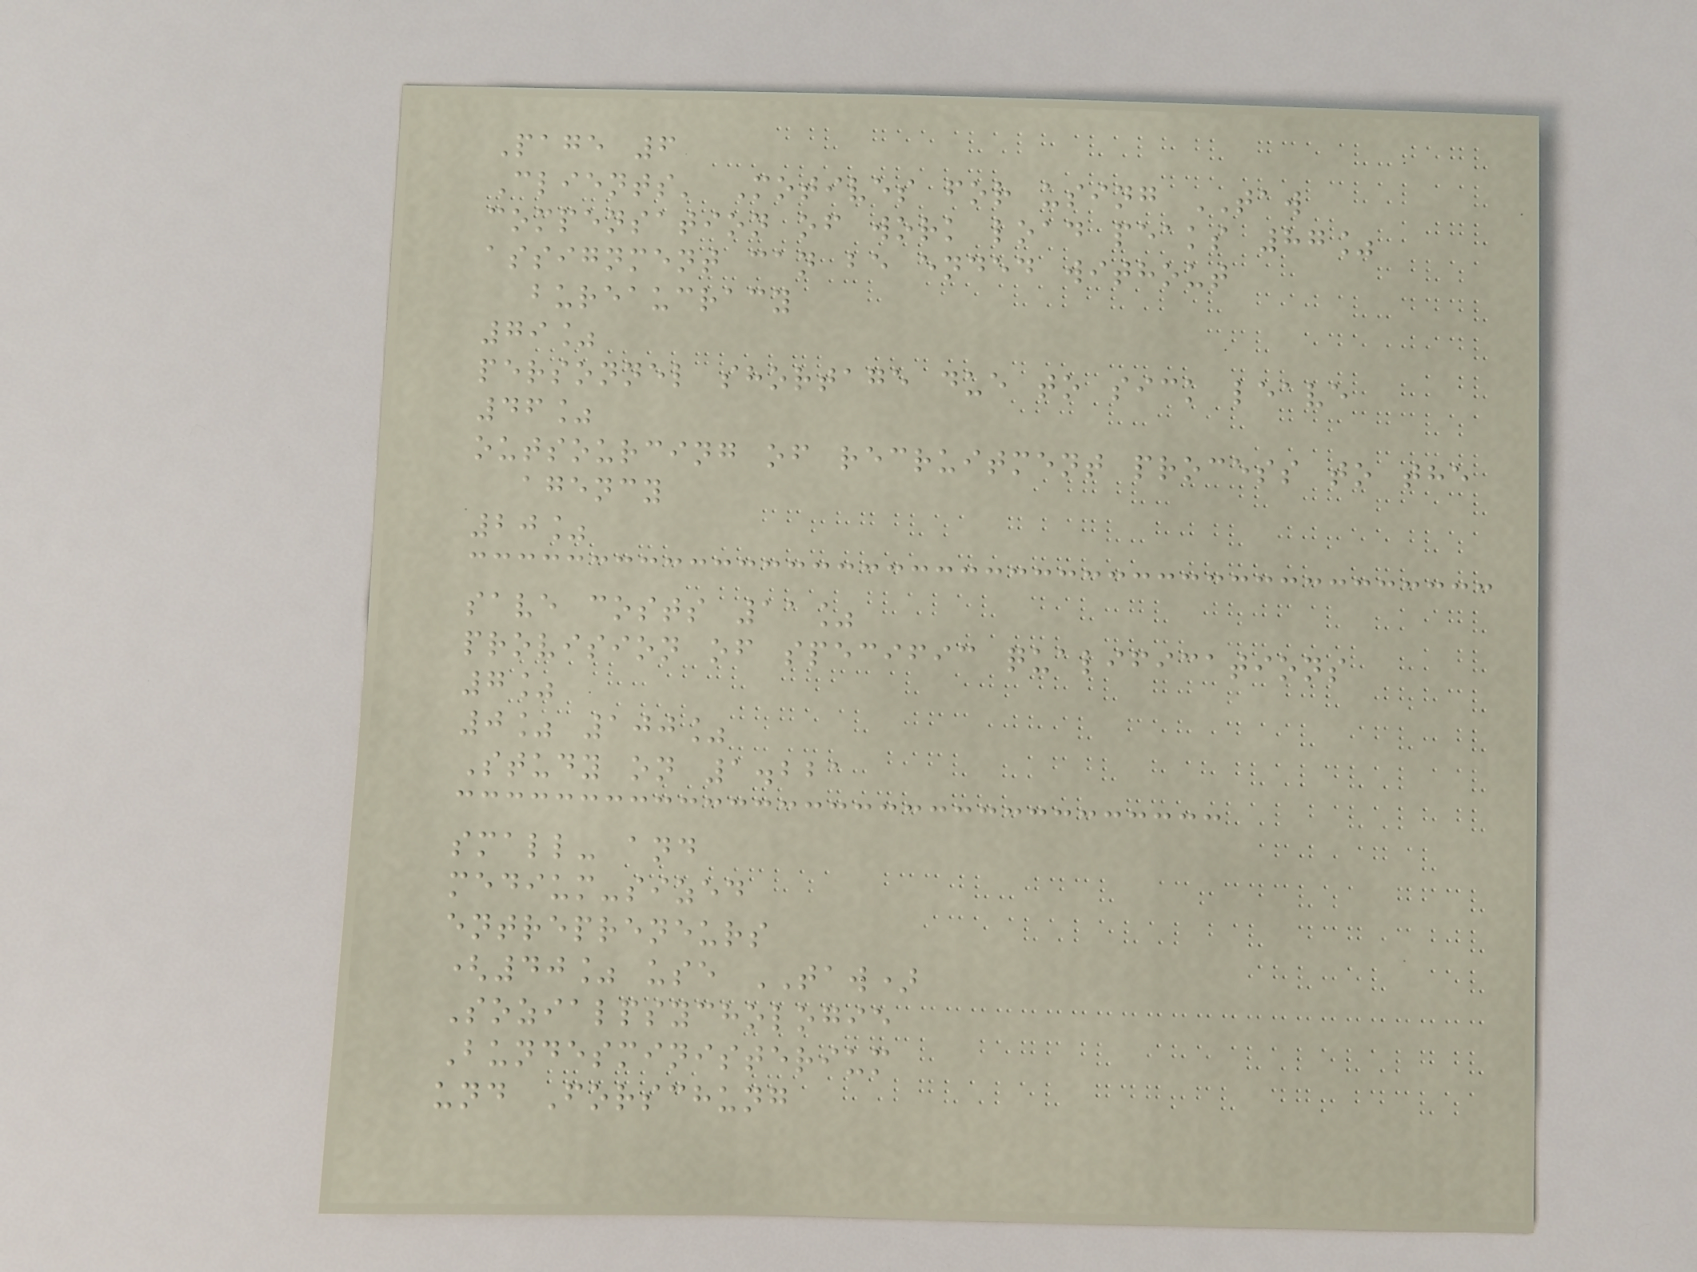Page 6
Clients' Motives for using TAW
compensation of work load peaks 87%
assignment can be ended without
bureaucracy
79%
personnel shortage due to sick leave
46%
outsourcing of recruitment process to the
agency
20%
save costs 11%
provision of specific qualifications
7%
0% 100%
Study on 1.221
small- and
medium-sized
entrepreneurs
(40% use TAW)
Sozialpsychologie
Bundesministerium
und Forschung
